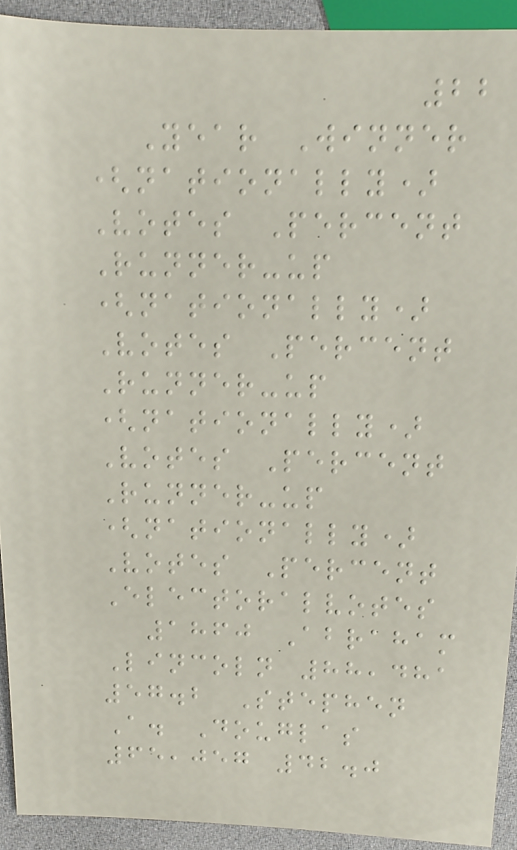22
Year Winner
(nationally)
Votes Percent
Runner-up
(nationally)
Votes Percent
Runner-up
(nationally)
Votes Percent
Runner-up
(nationally)
Votes Percent
Electoralvotes
1860 Abraham
Lincoln 88,481
57.2 Stephen
A. Douglas
65,057 42.0
